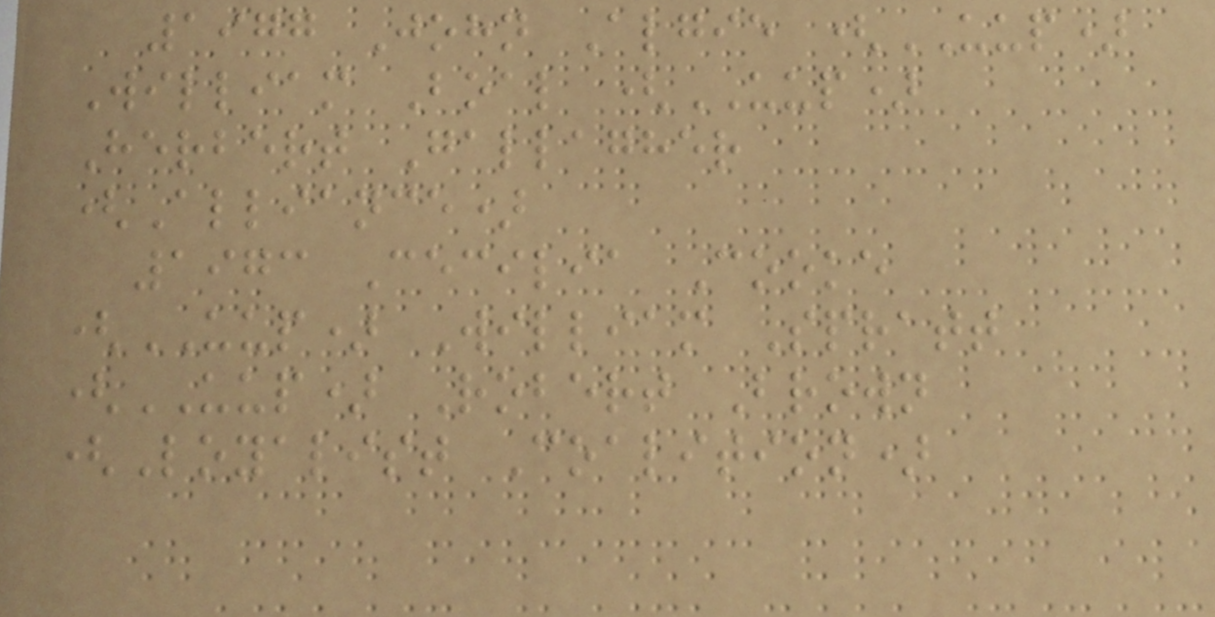1977 John Algie (UUP)
William Boal (UUP)
Herbert Gallagher
(Alliance)
1973 Cecilia Cooke
(UUP) William Spratt
(UUP) Robert Brown
(Loyalist Coalition)
